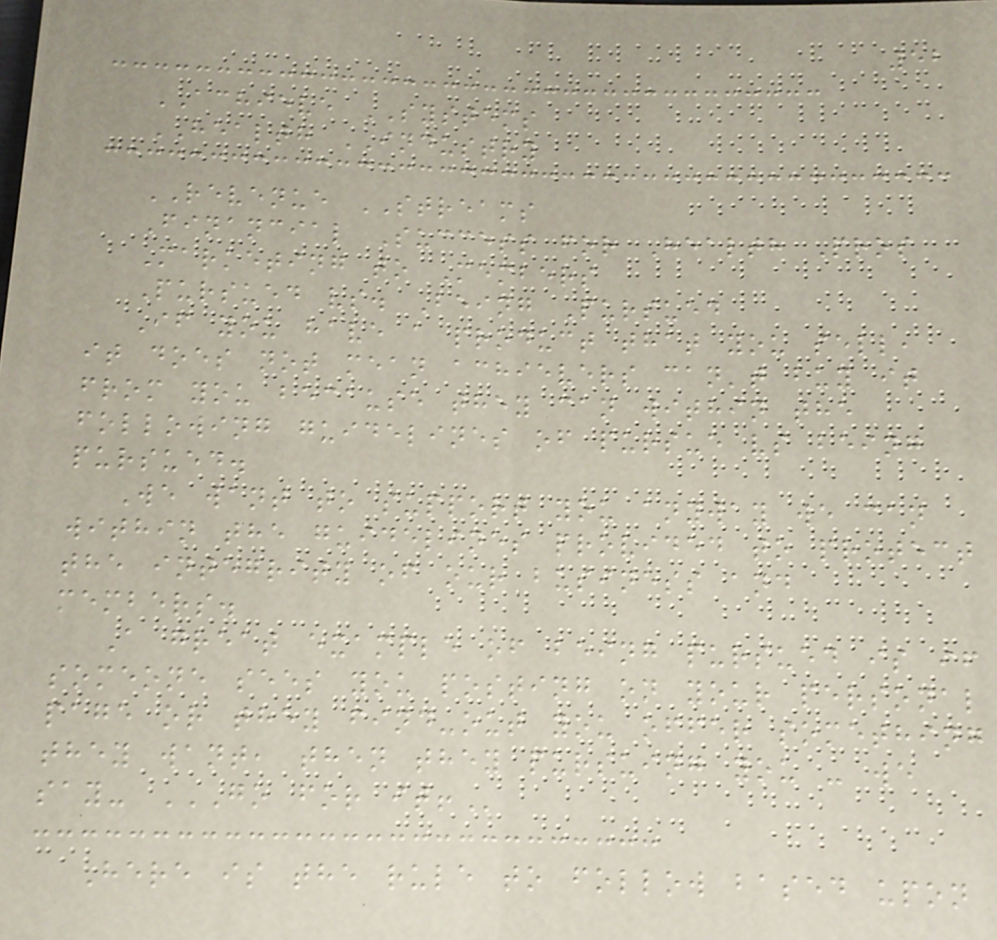52
ACHIEVE SYSTEMS
HEALTH INDUSTRY
REVENUE STREAMS
Financial Success for Health Pros
Marketing to Members
Pursued vs. Being Pursued
If you have a product that you sell,
it does not mean achievers can't buy it
from you because they can within the
following guidelines of pursue vs being
pursued.
We want to support you anyway we can
within the guidelines provided to protect
the integrity of our business and
members.
A great example of being pursued is if
someone sees you posting on your personal
page or they find-out you offer something
they want, then they pursuing you - we
say- GO FOR IT!
Here is the rule to follow based upon
